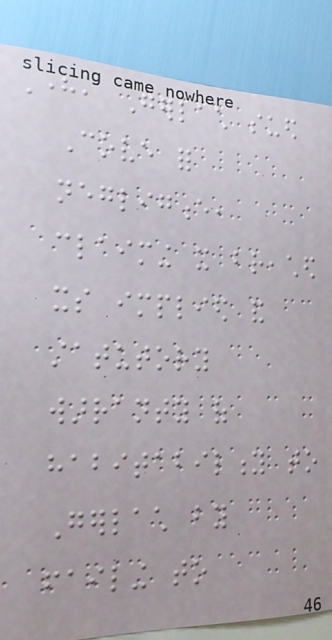Here, Gerlach sued
Cove for
negligence,
claiming it breached
its implied and
statutory
warranty of
habitability to
Gerlach by
failing to
